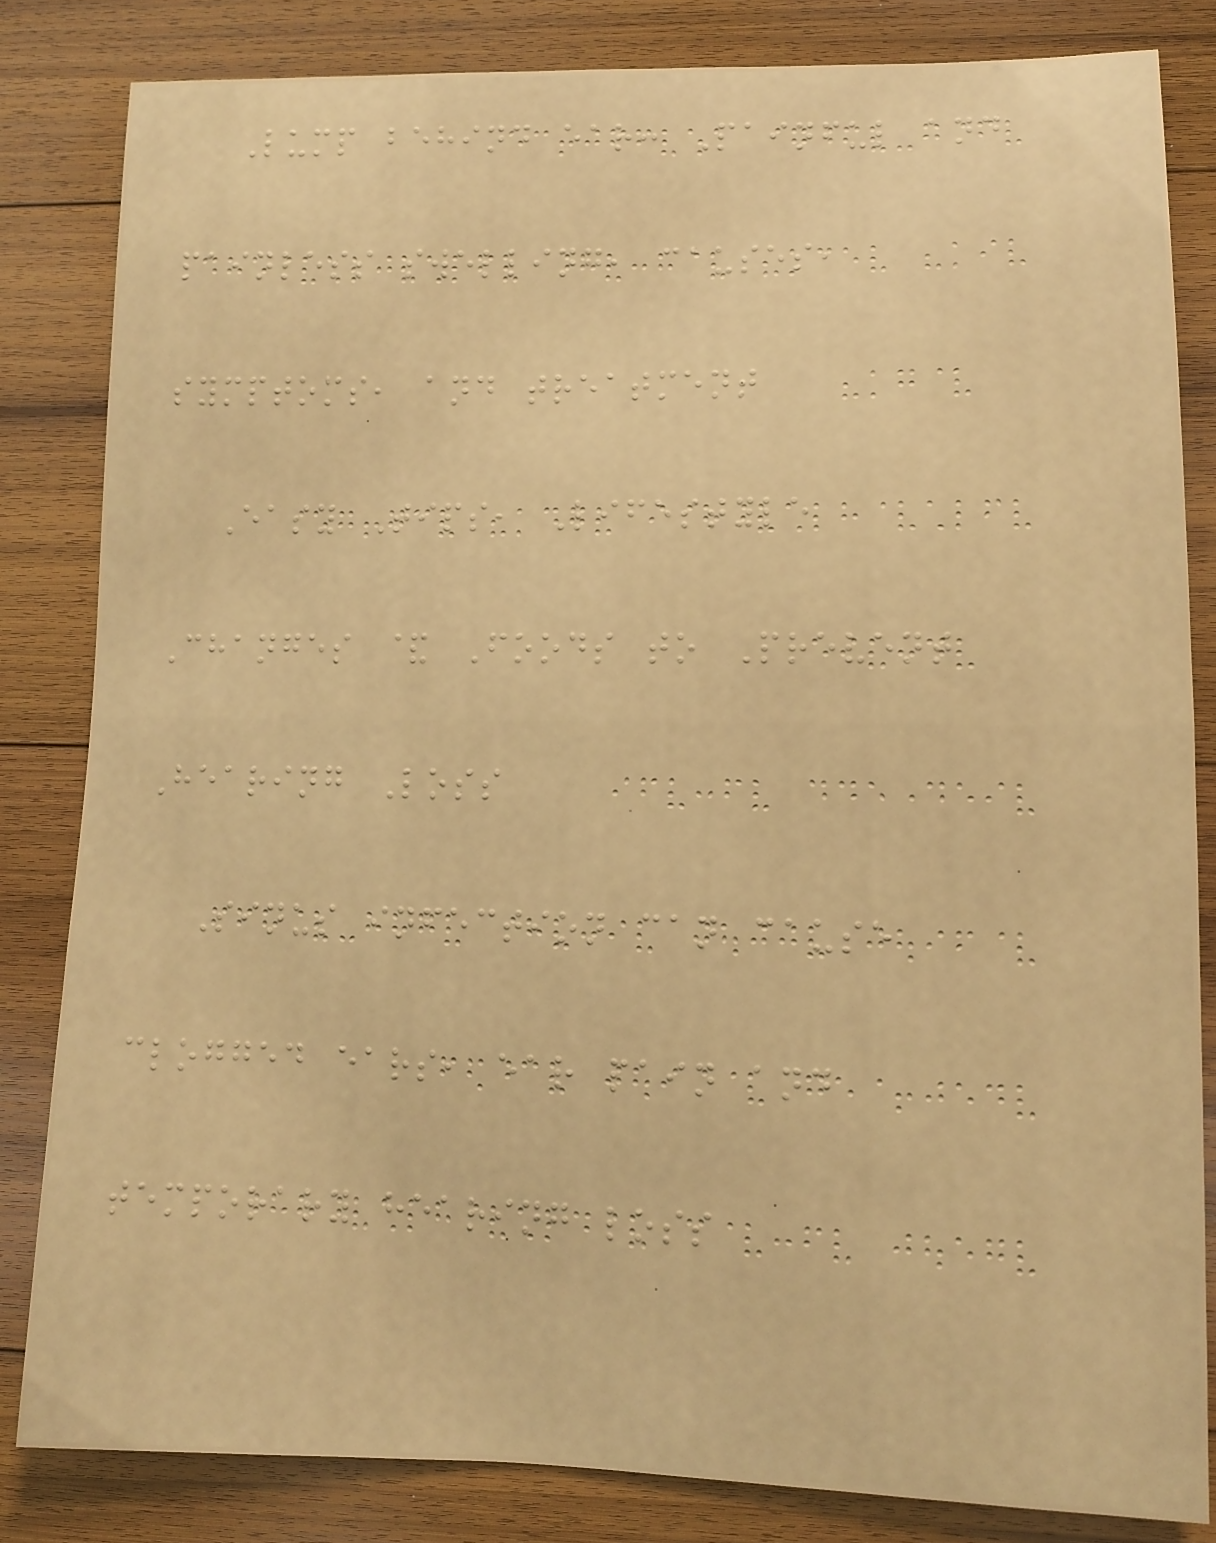Lump behind ear: Painful and
painless swelling, causes,
symptoms, and treatment
Easy Tips, Lifestyle
Changes & Foods to Prevent
Hearing Loss
Sinus infection can cause
clogged ears, ear pain and
temporary hearing loss
